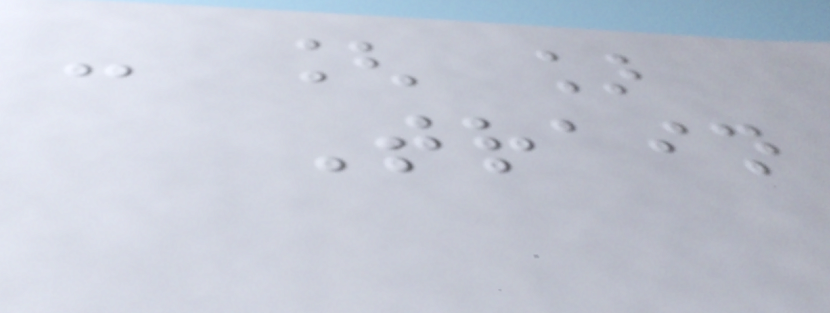- [ ]
Train
